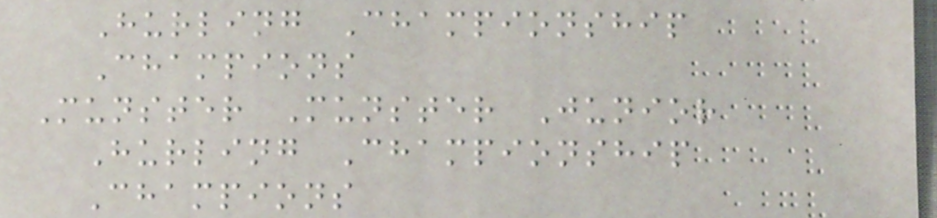Hurling Championship
Champions
Munster Munster Junior
Hurling Championship
Champions
